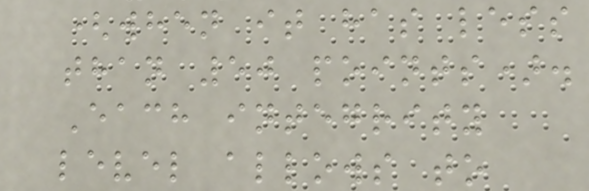(when it has less
than 50 points).
Each integrity
level allows to
